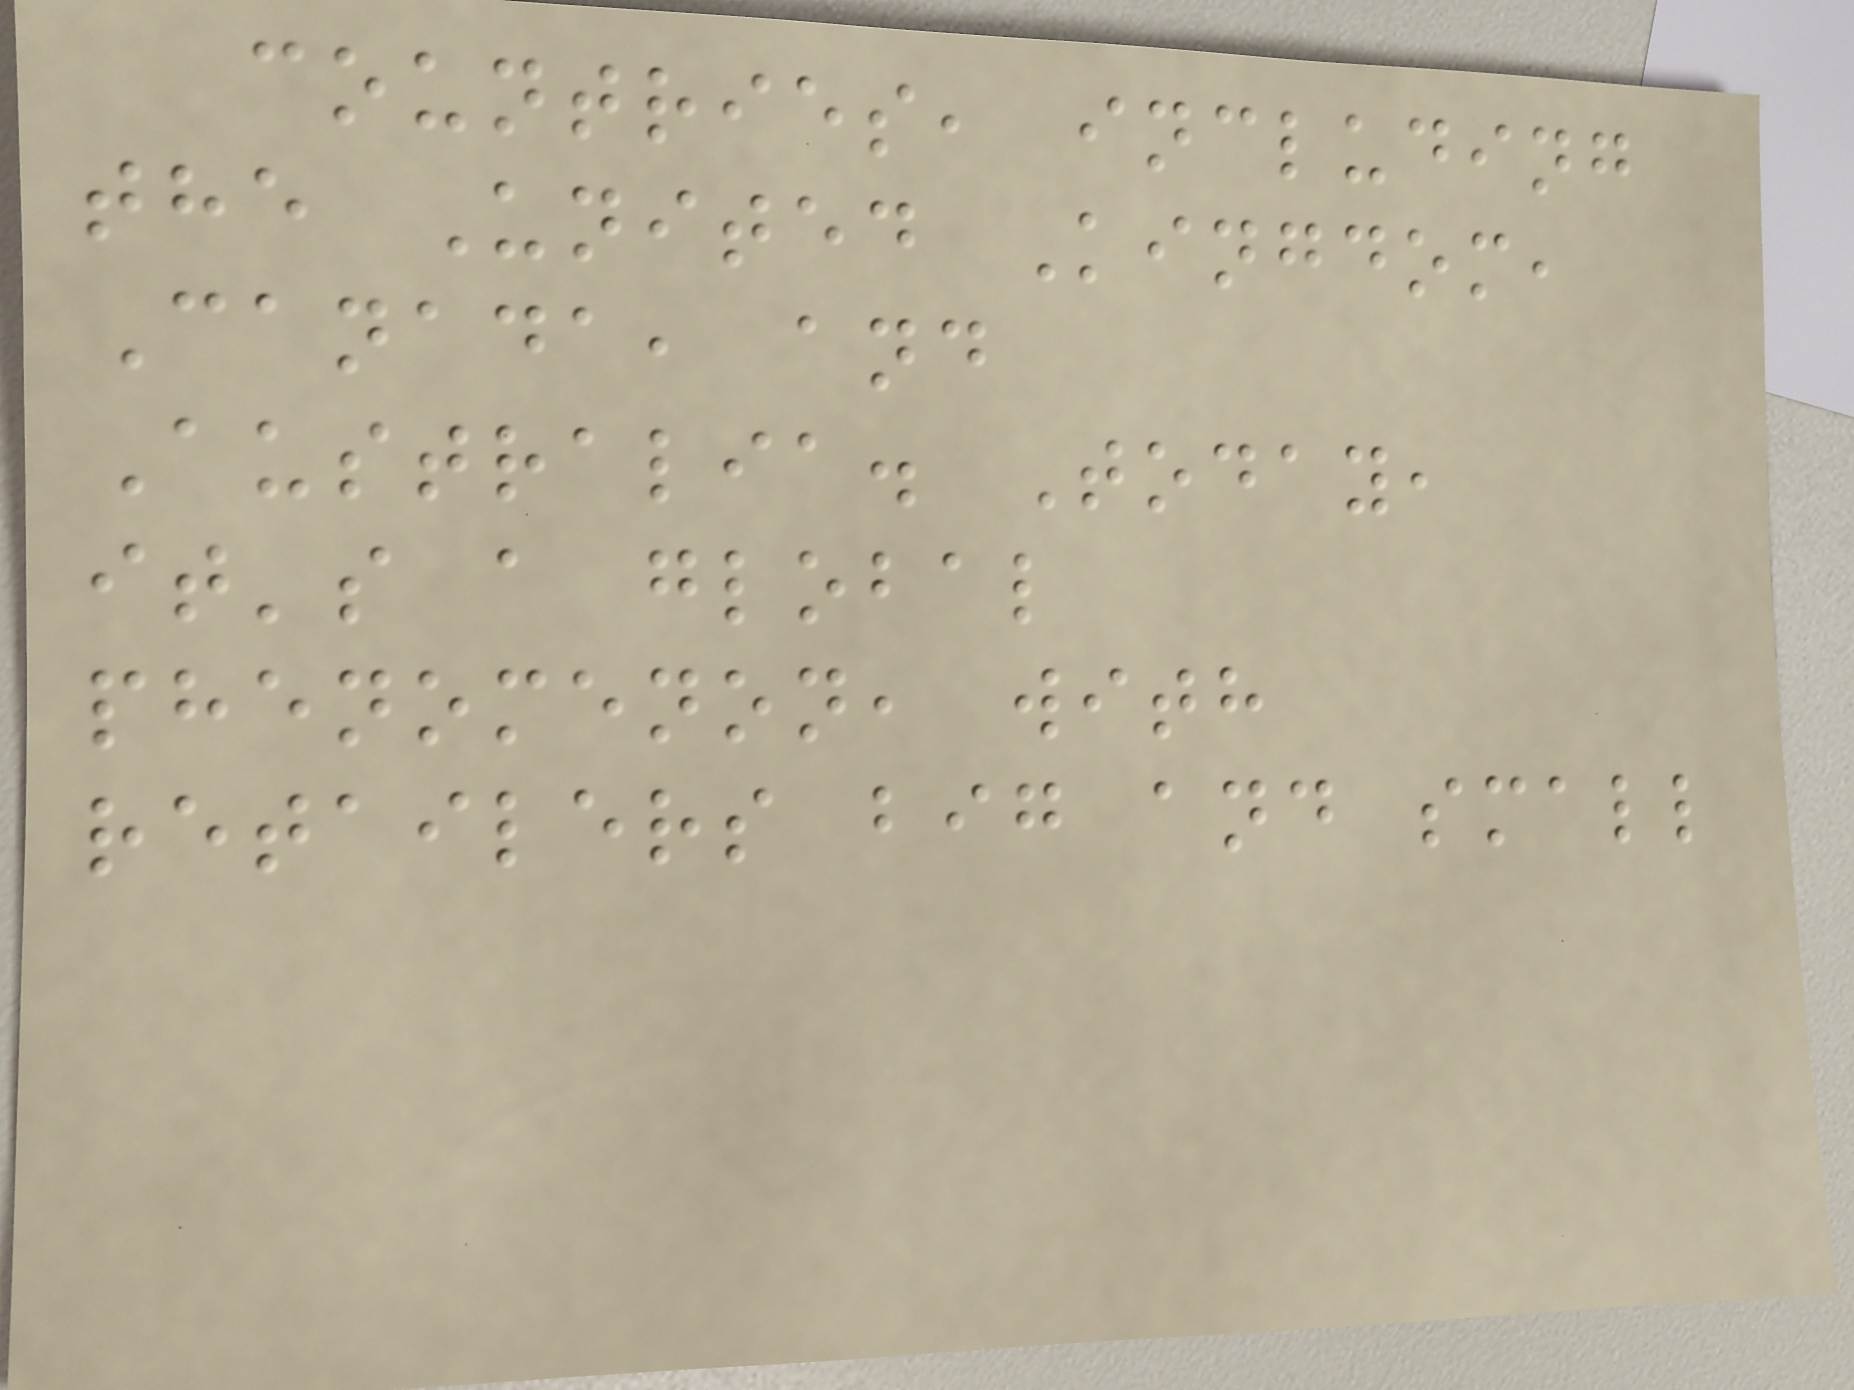countries, including
the United Kingdom,
Canada, and
Australia. Today,
it's a global
phenomenon, with
retailers big and small
